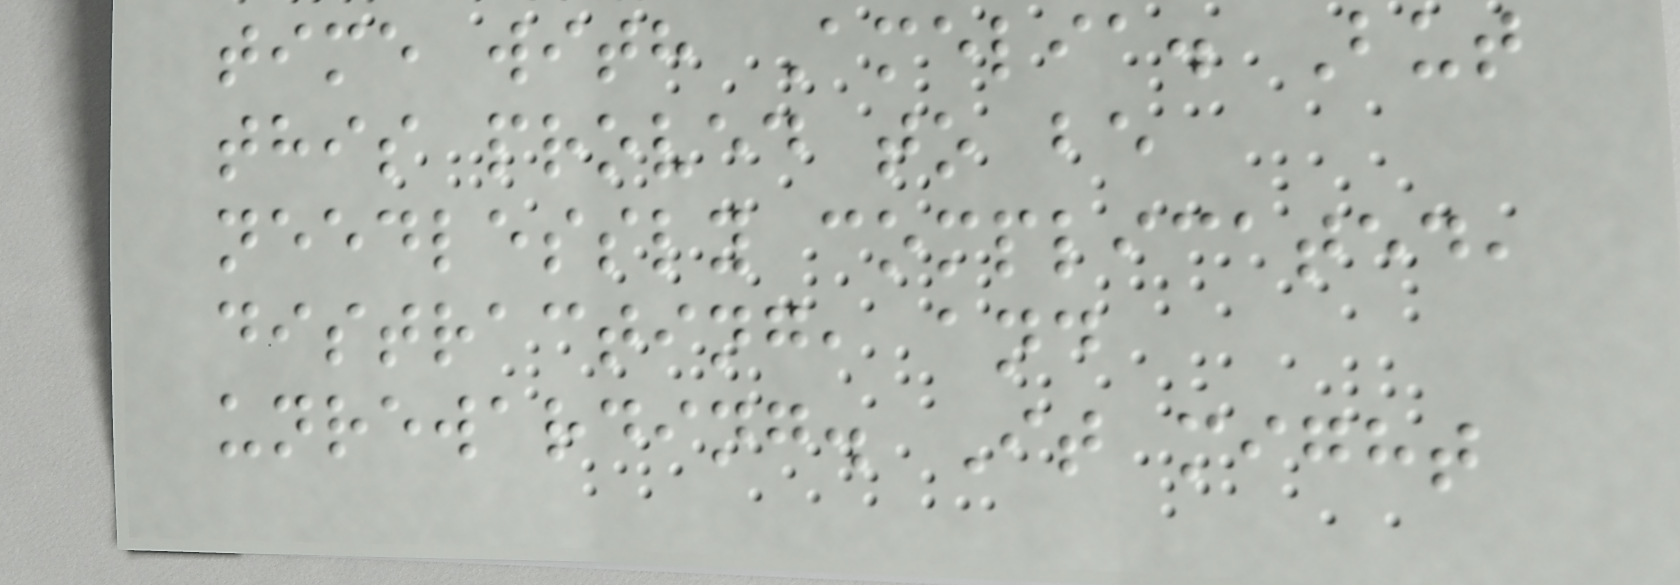time with Amelia. But
this proved to be
needlessly complicated,
distracting, and
unrewarding. It might
